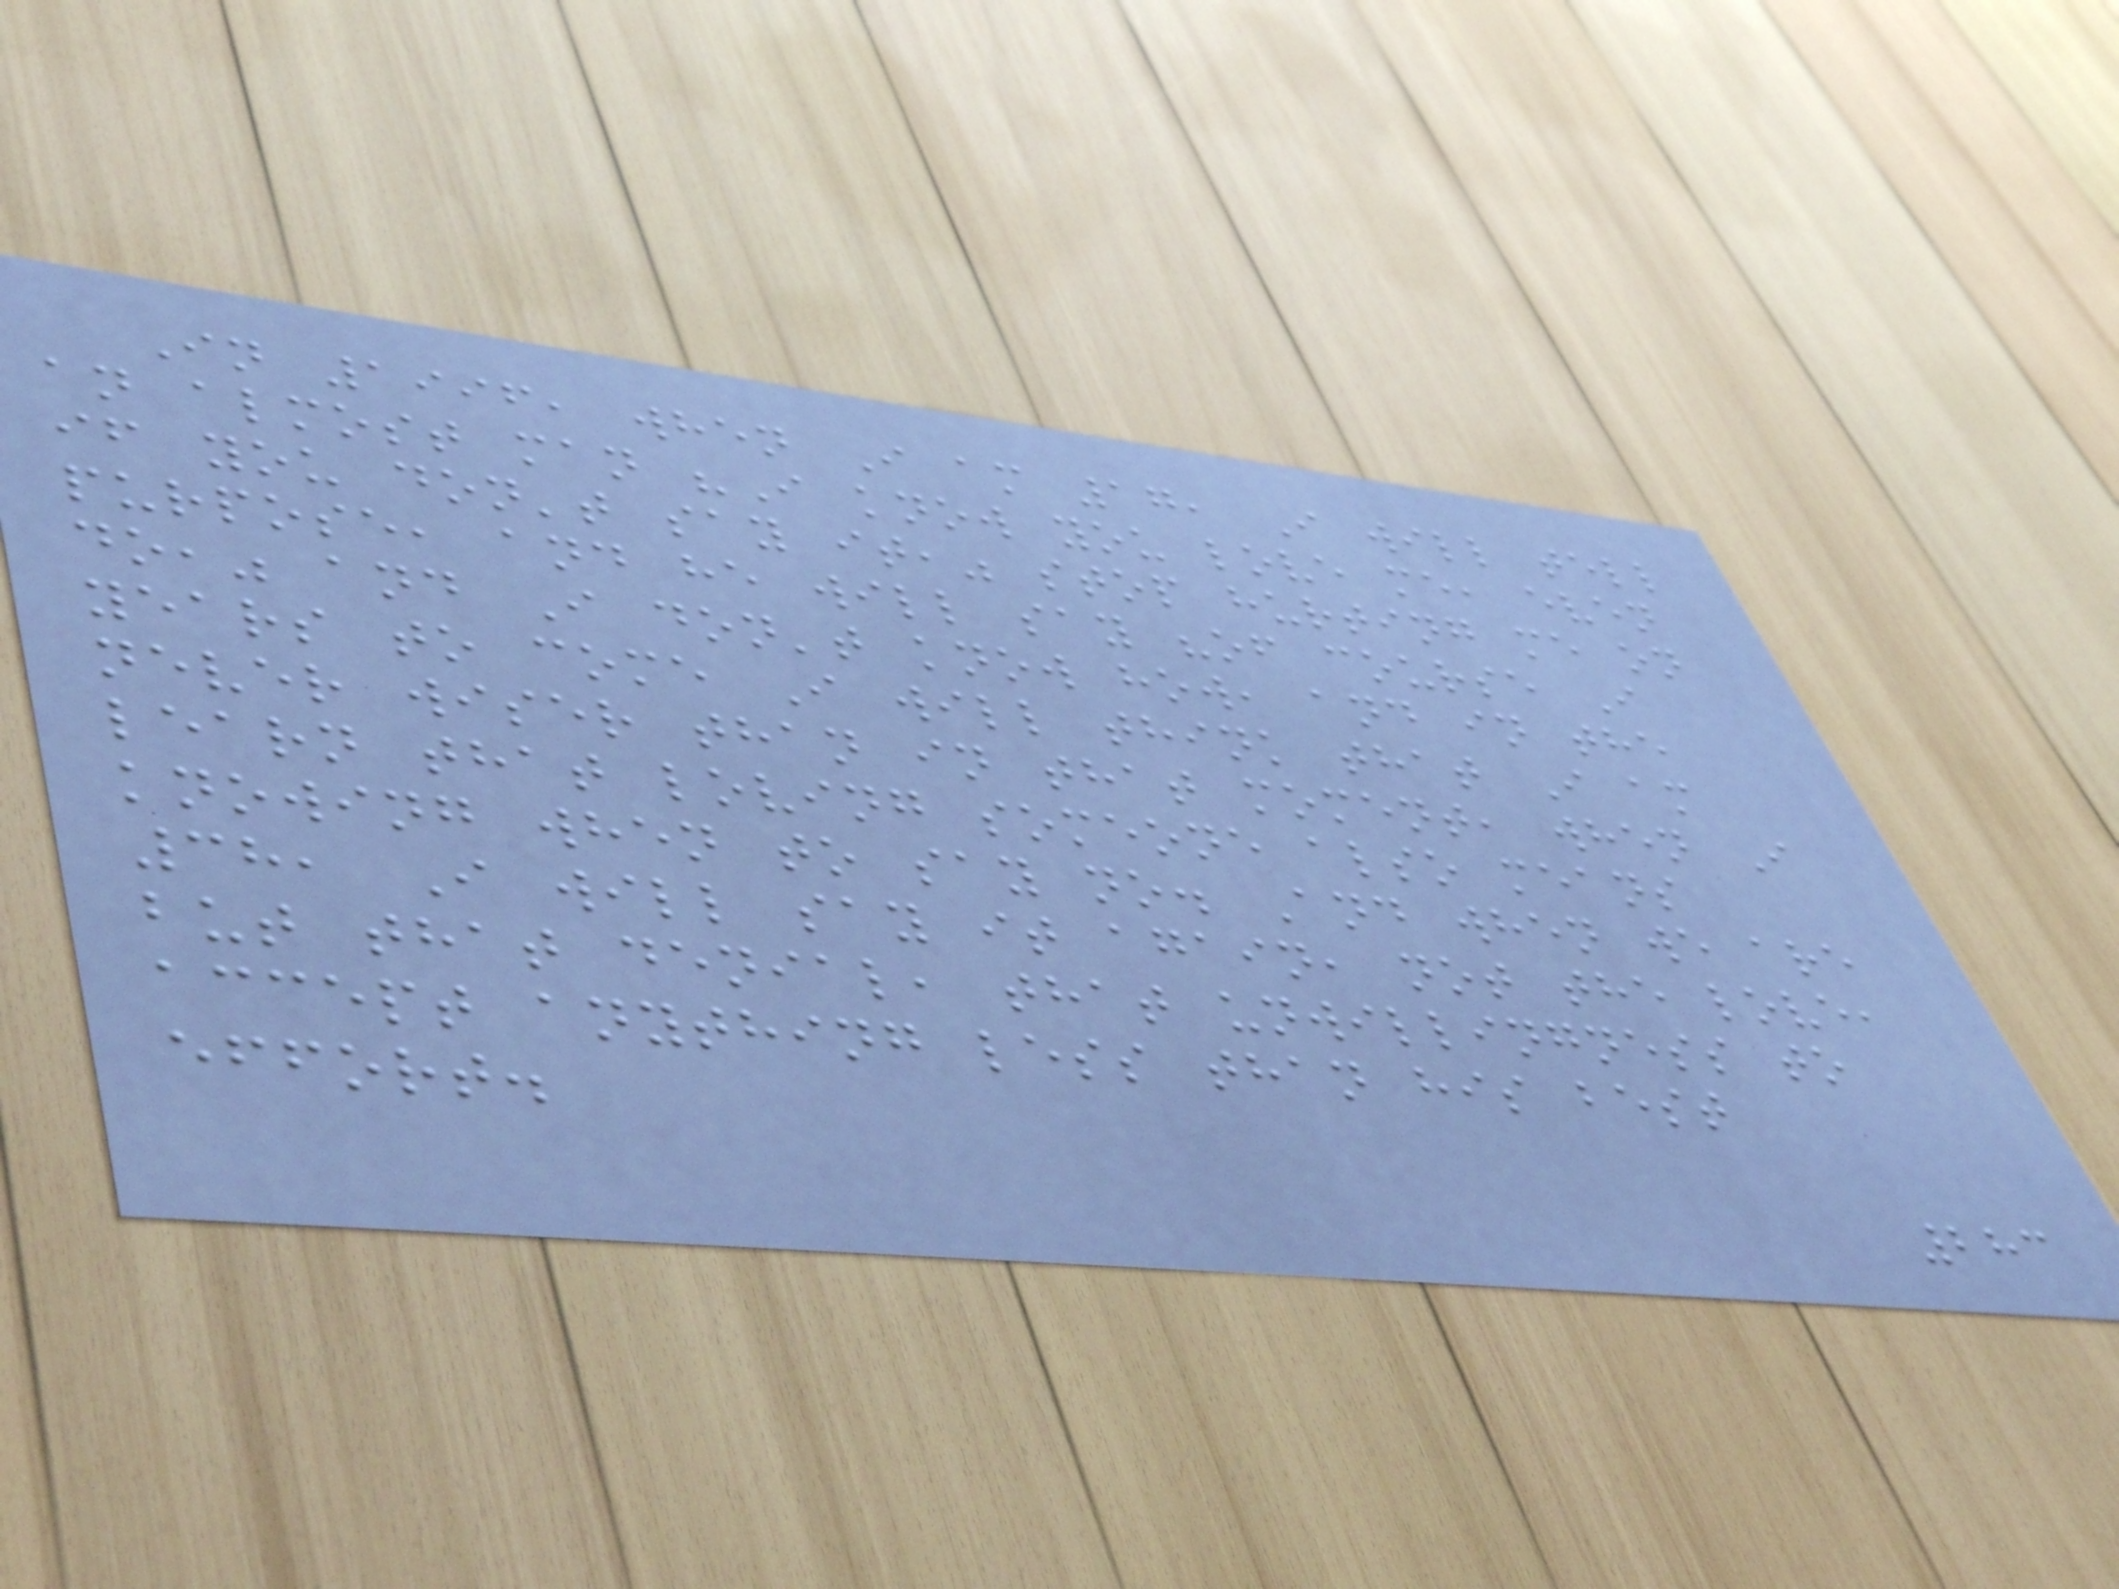In 1996, when I am 17, I will tell
an almost man "I know you love me, even
if you don't say it," stop hurting me on
purpose, and he will say "of course I
do," and I don't know how, and in the
years to come I will think that I am
never wiser than in that moment, when I
learn that loving someone also means
knowing when to say no. And when we are
38, I will say it again, not the love,
but that denial, that unwillingness to
accept anything less than his best
effort.
283
